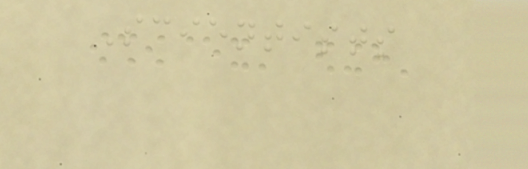Scientists
